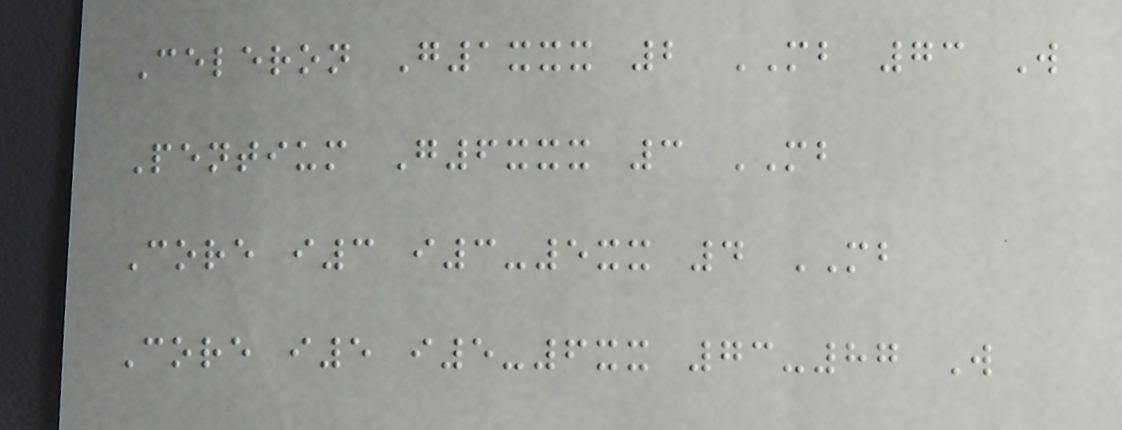Celeron G1xxx 2 MB 73 W
Pentium G6xxx 3 MB
Core i3 i3-5xx 4 MB
Core i5 i5-6xx 73-87 W
